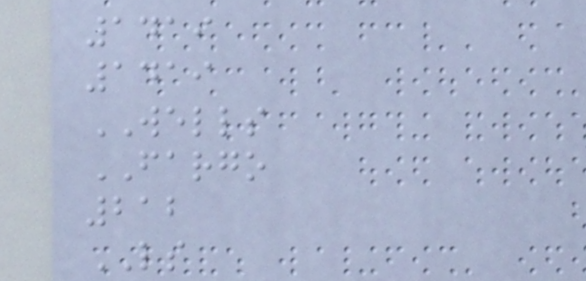1419
1419
WELLS
FARGO
212
LS
